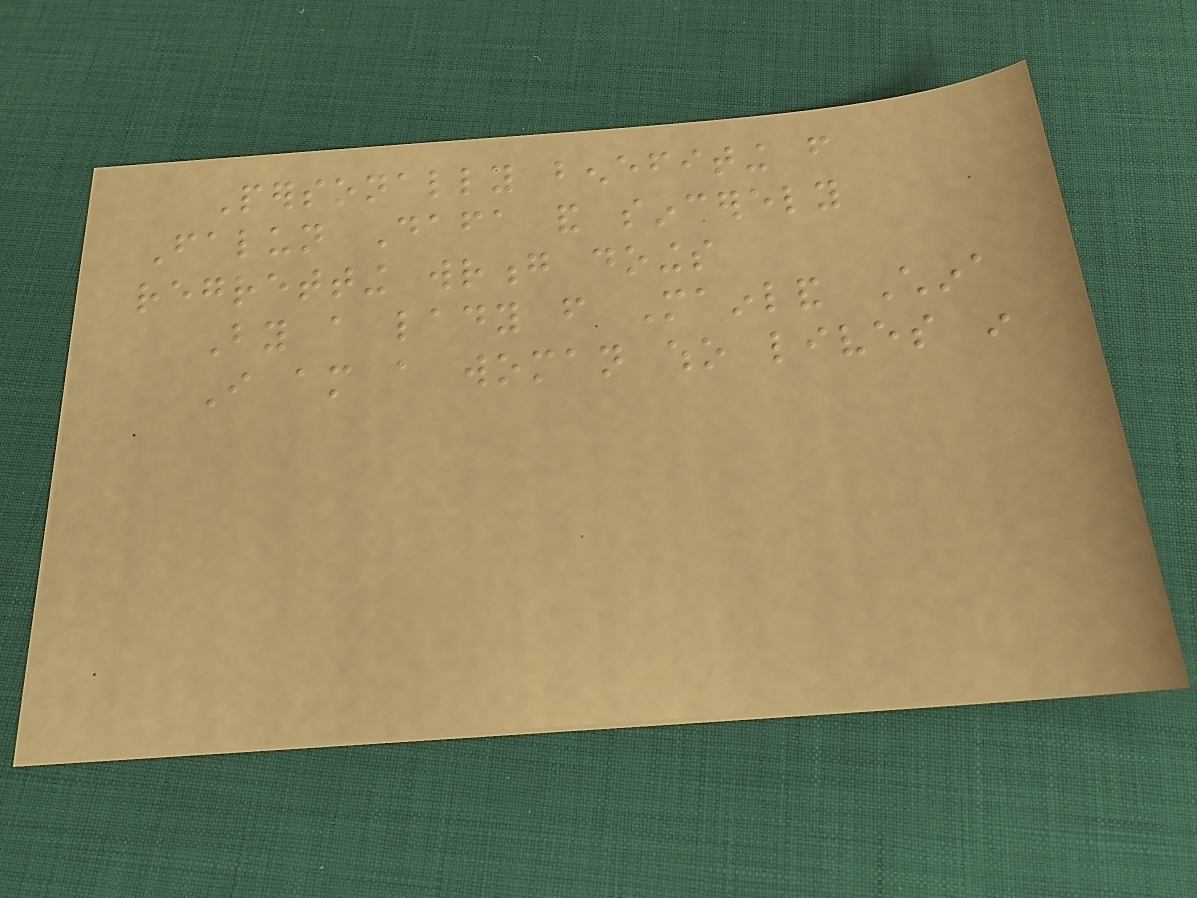Personally benefiting from
Falun Dafa and sincerely
regretting wrong doings
By a lady from Mainland China
I am a woman who lives in
